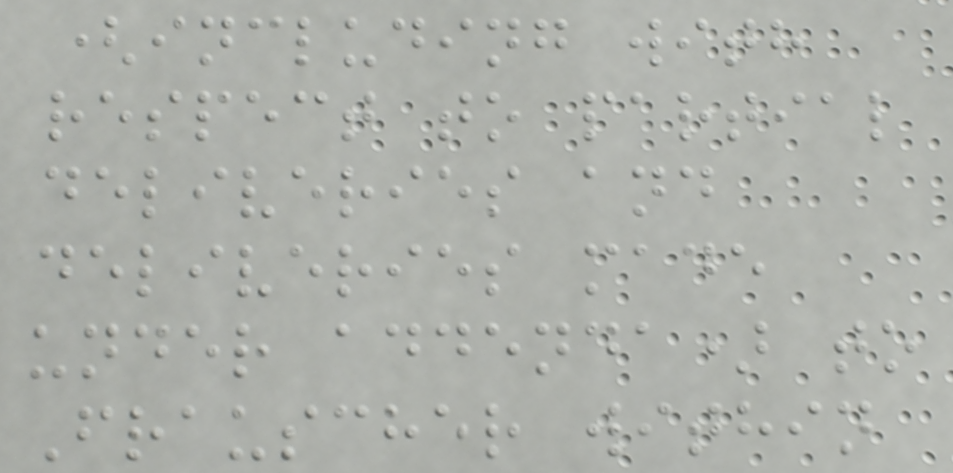(including with
respect to partial
deliveries and
deliveries made
under addenda) to
Frauscher within
